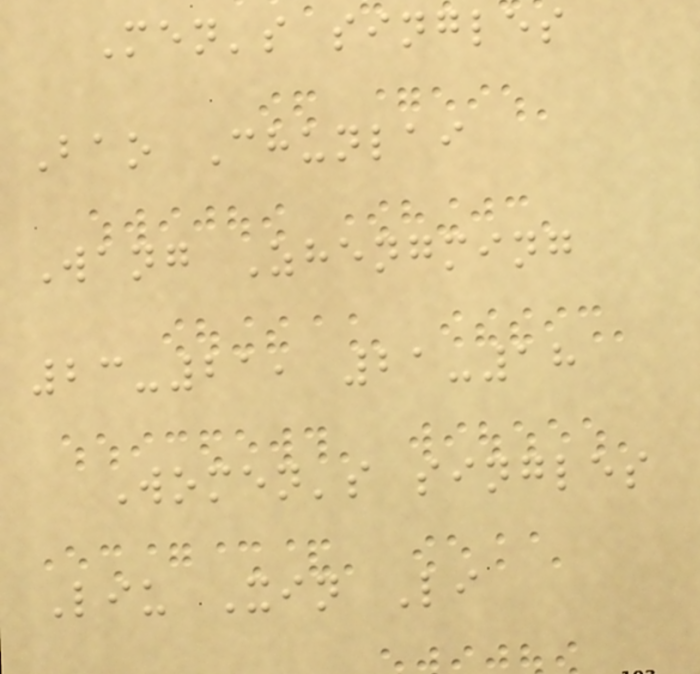Men's singles
Bao Chunlai
Wang Zhengming
23-21, 21-18
Women's singles
Liu Xin Li
